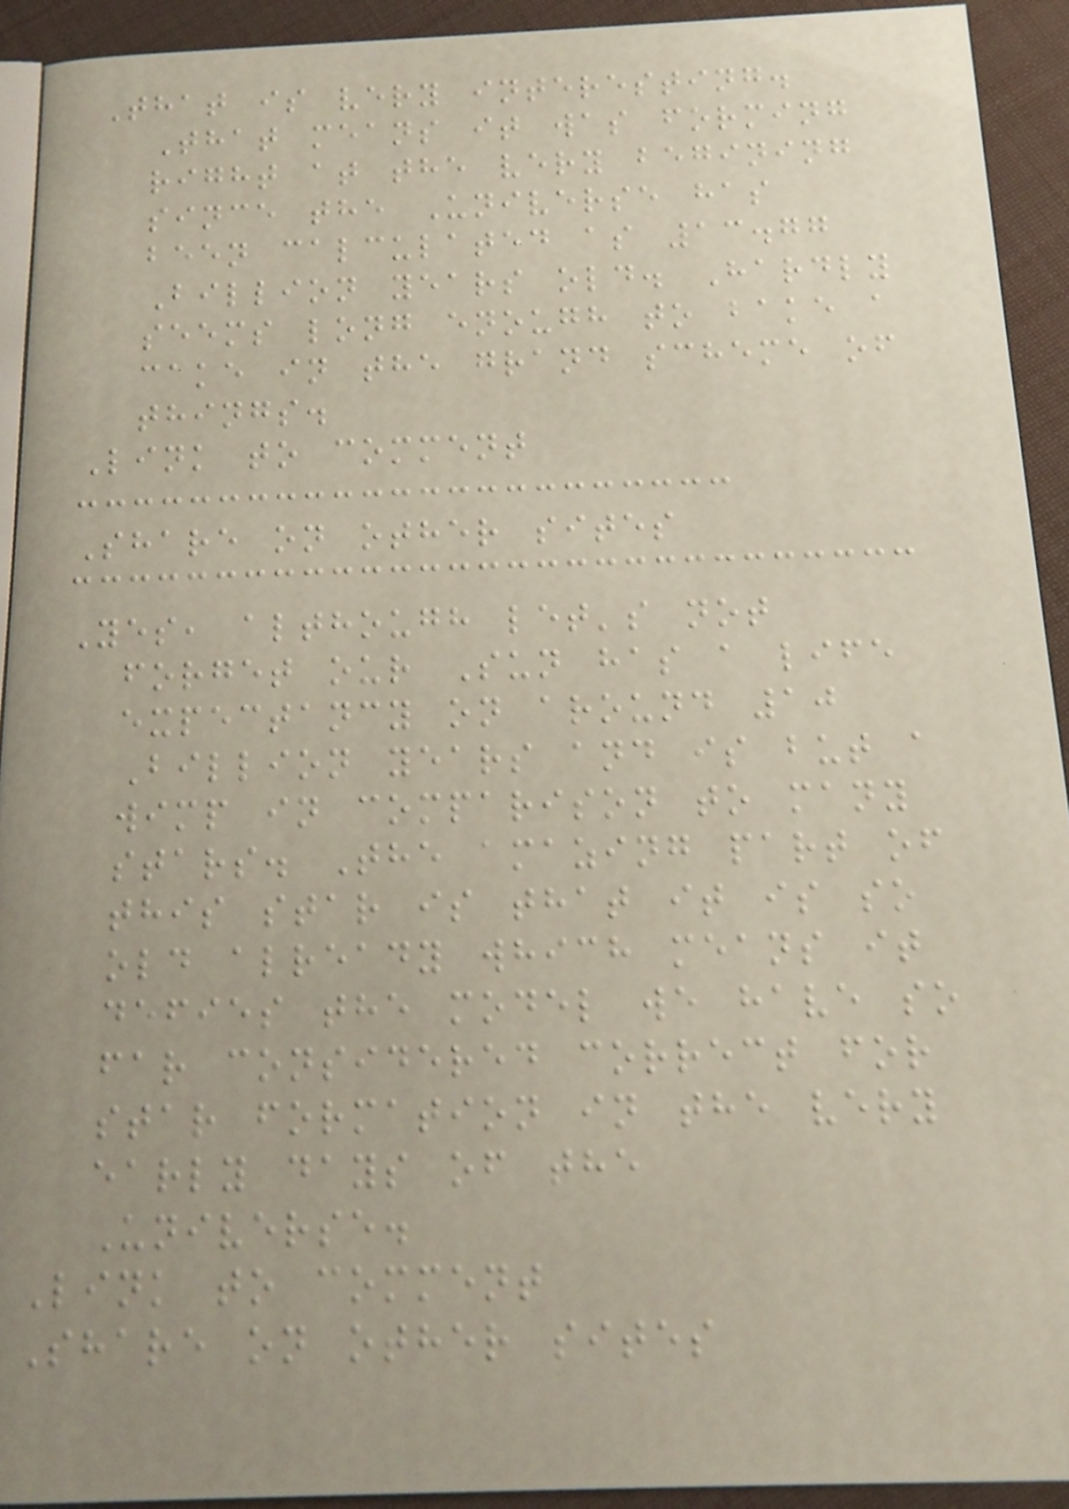That is very interesting.
That means it was forming
right at the very begining
since the Universe has
been calculated as 13.77
Billion years old. Hardly
seems long enough to bake a
cake in the grand scheme of
things.
Link to comment
Share on other sites
Yes, although let's not
forget our Sun has a life
expectancy on around 10
Billion years and is but a
wimp in comparison to many
stars. The amazing part of
this star is that it is so
old already which means it
defies the model we have so
far considered correct for
star formation in the very
early days of the
Universe.
Link to comment
Share on other sites
